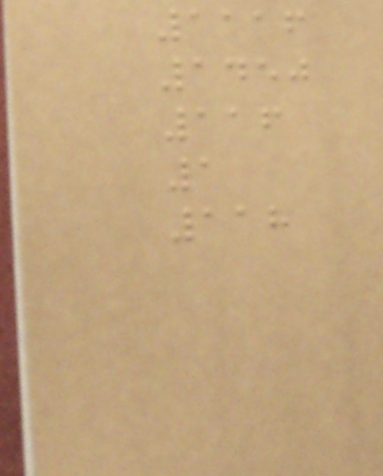1116
1450
116
1
118
